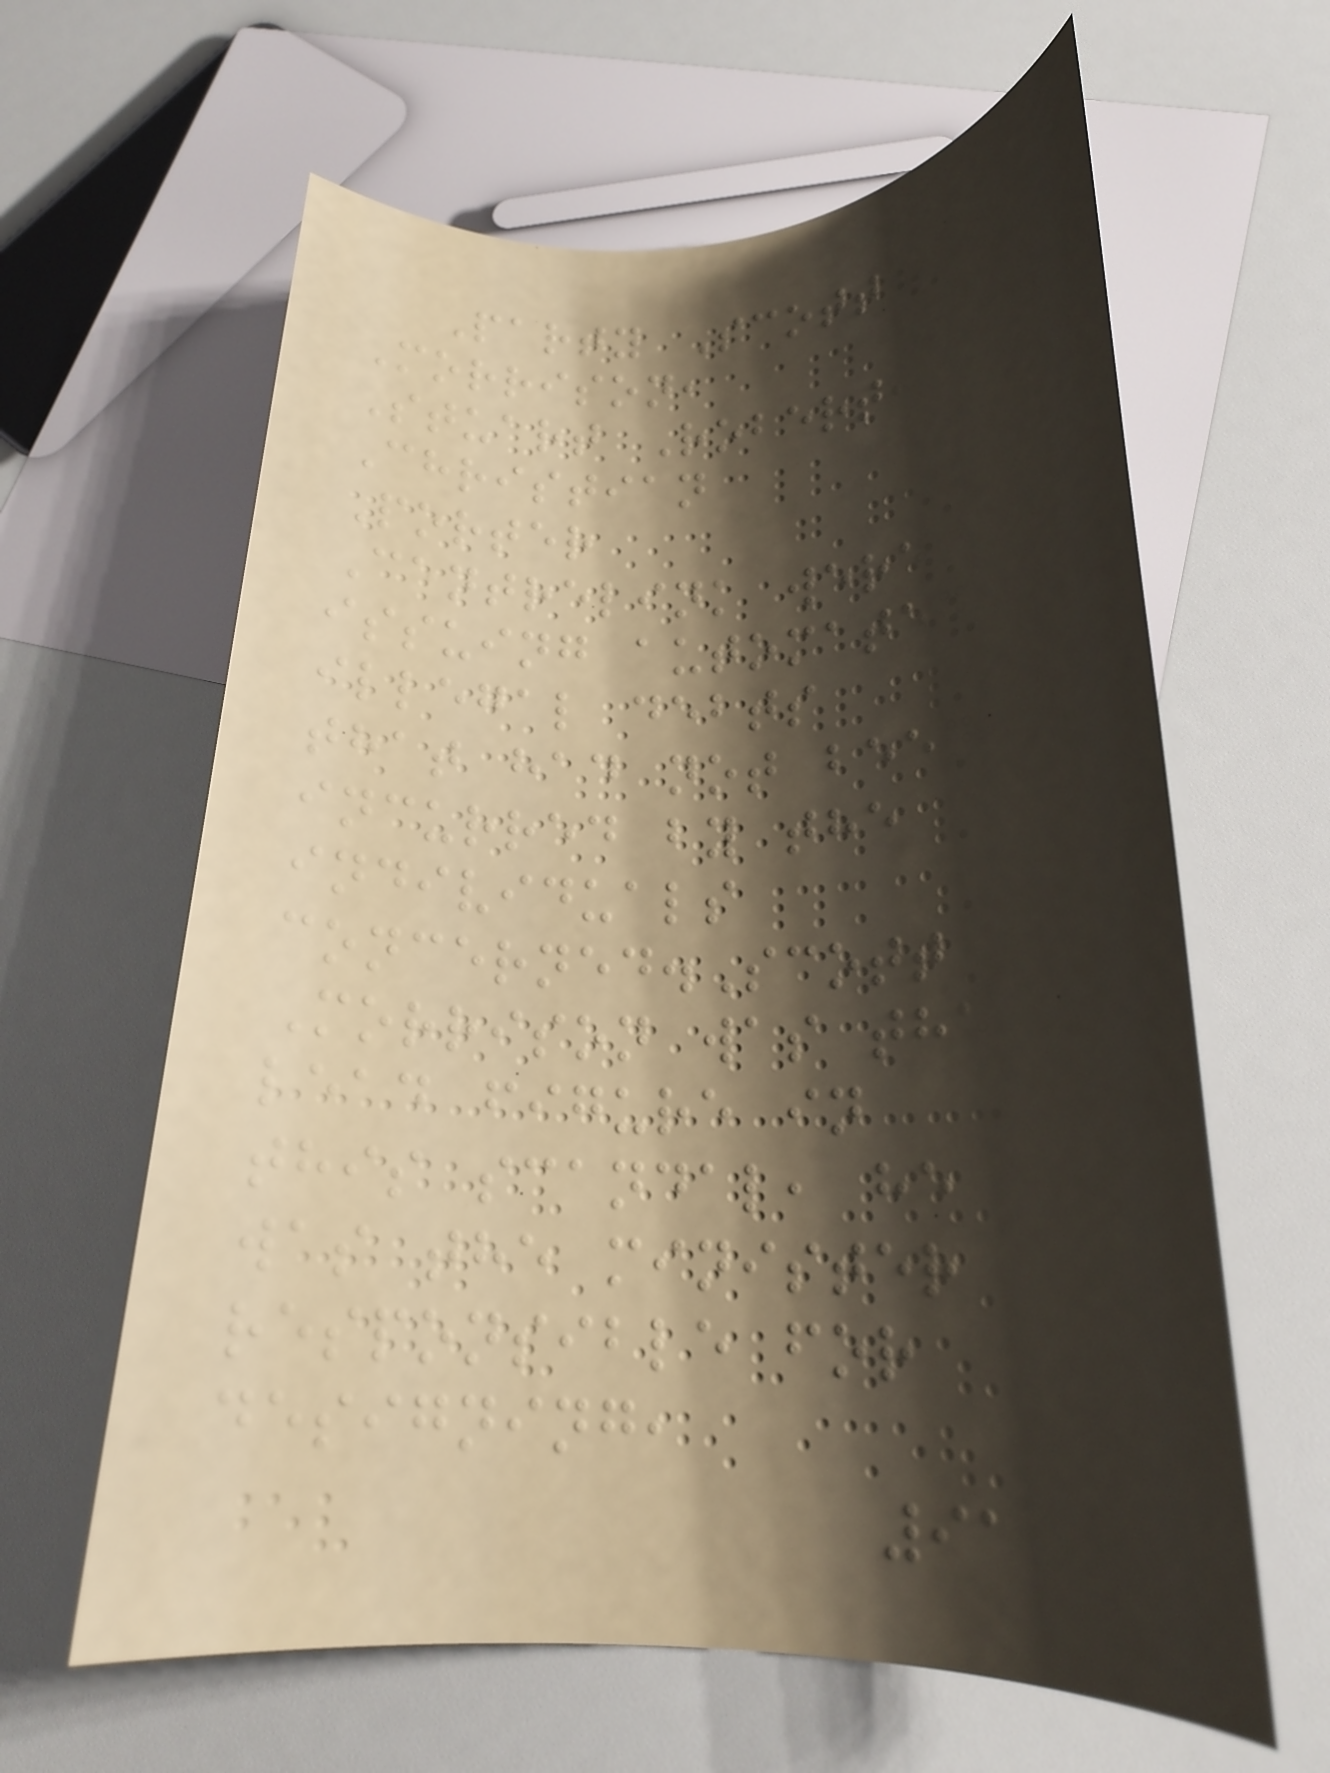Party Scott
Morrison,
Stuart Robert,
Christian
Porter
Centrelink were
issuing automated
illegal debts
that had not been
incurred by the
individuals
concerned.Scott
Morrison was the
lead figure in
this scandal, he
was the minister
responsible for
designing,
91
